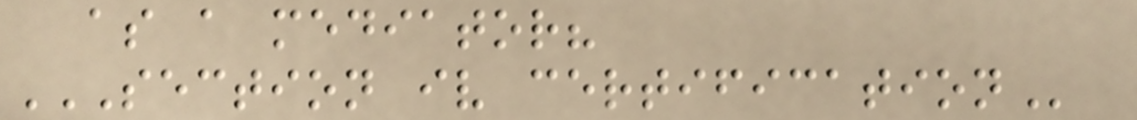as a mediator?
SECTION IV CERTIFICATION
